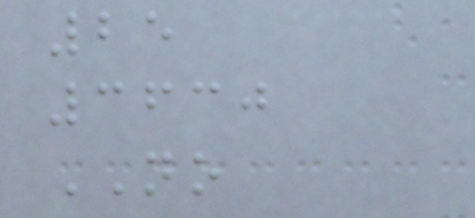25
3630
NO
